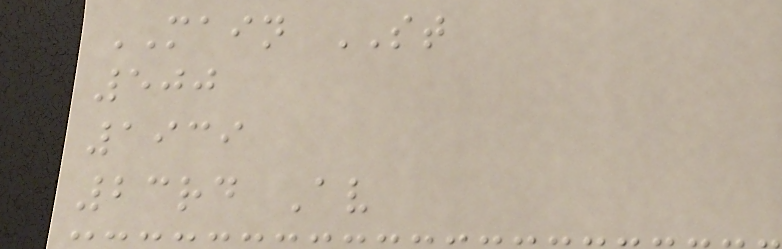MAIN ST
500
1939
23rd Av
